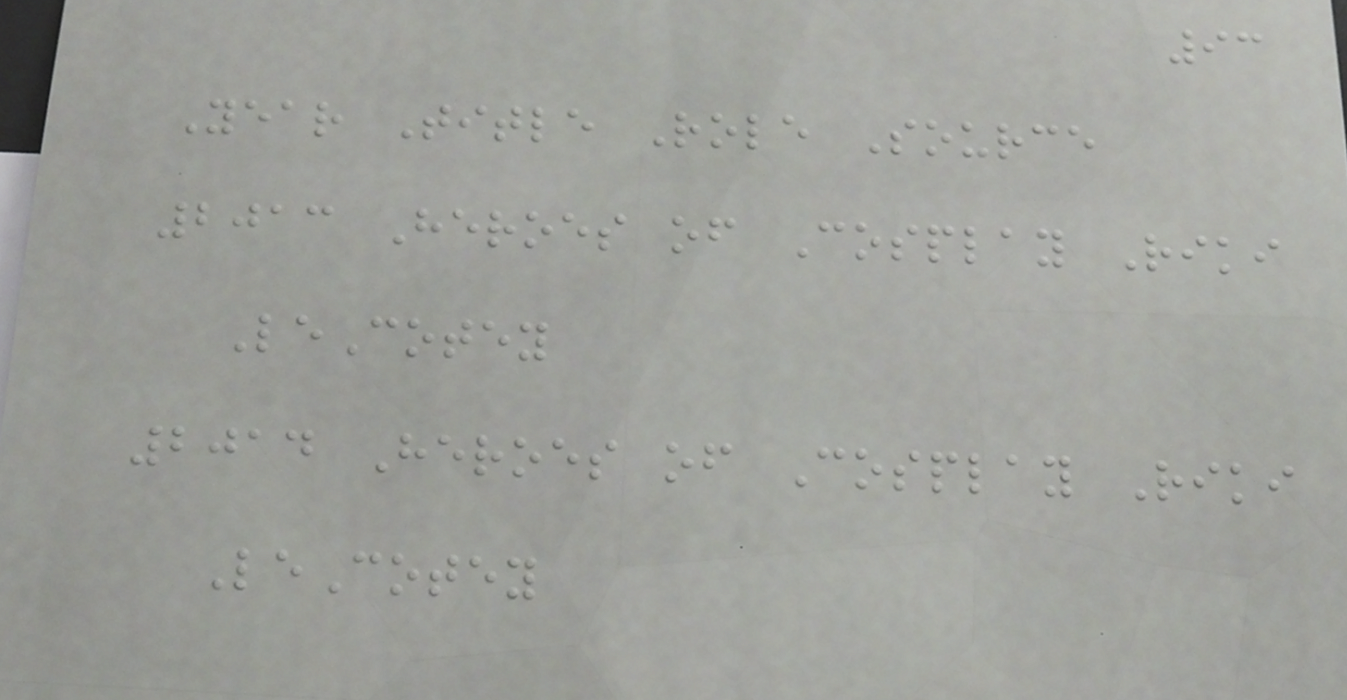93
Year Title Role Source
2013 Heroes of Cosplay Riki
LeCotey
2014 Heroes of Cosplay Riki
LeCotey
